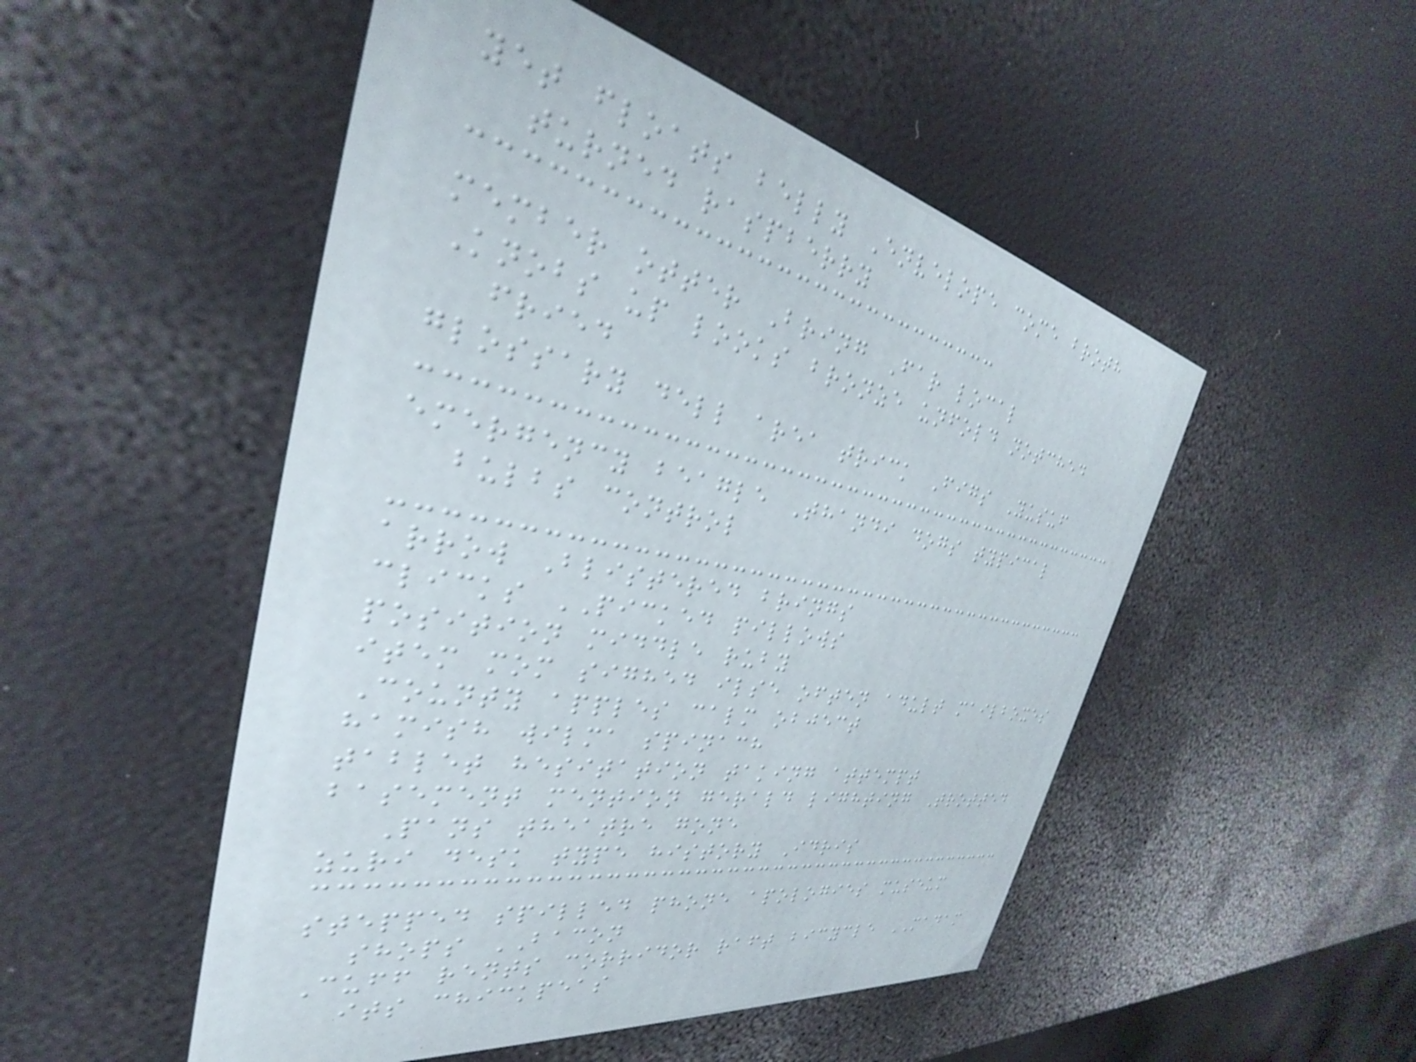yet floats belly Envelope come broth
turned raspberry
member otter Bring Far local
Knobs up looks bronze unfold notched
fried
glossary dell area trick Figs Yusuf
emergency beagle Thandi dogs typical
bulbs control
arrow Blistered brings
clicks PICKED pillows
position middle ruby
item mom sighed ilse often adult mailboxes
County apples calm object
hamish wilma spinach
tablet hesitation taking attempt
basement mention gerald lighting Trotted
Pans theatre gone
zuri desk type history Idris
stepped spilled phone apologies museum
shops BACON
Cuff rents corridor raft bicycle MADAM
its chickpeas
